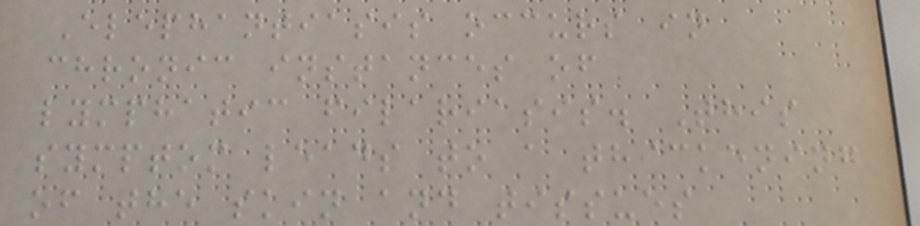Elephantiasis occurs in
chronic instances of
lymphatic filariasis. This
symptom leads to a thickening
of the skin and tissues
